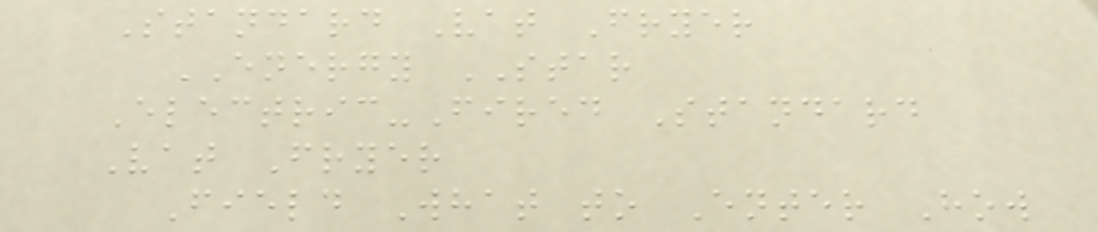Standard Vat Fryer
ENERGY STAR
Electric-Fired Standard
Vat Fryer
Field What to Enter How
